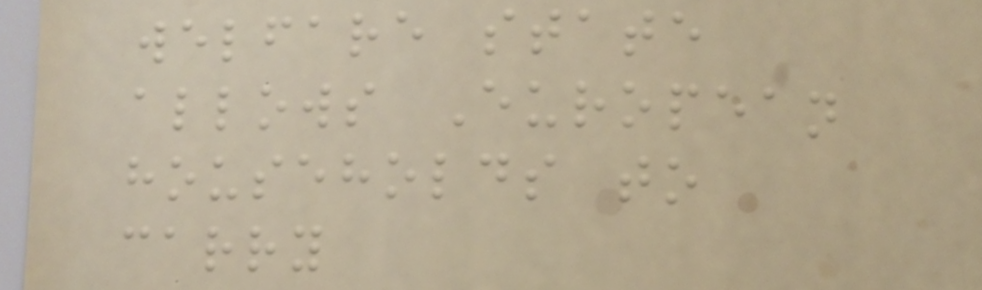welfare state
allows European
households to
carry
